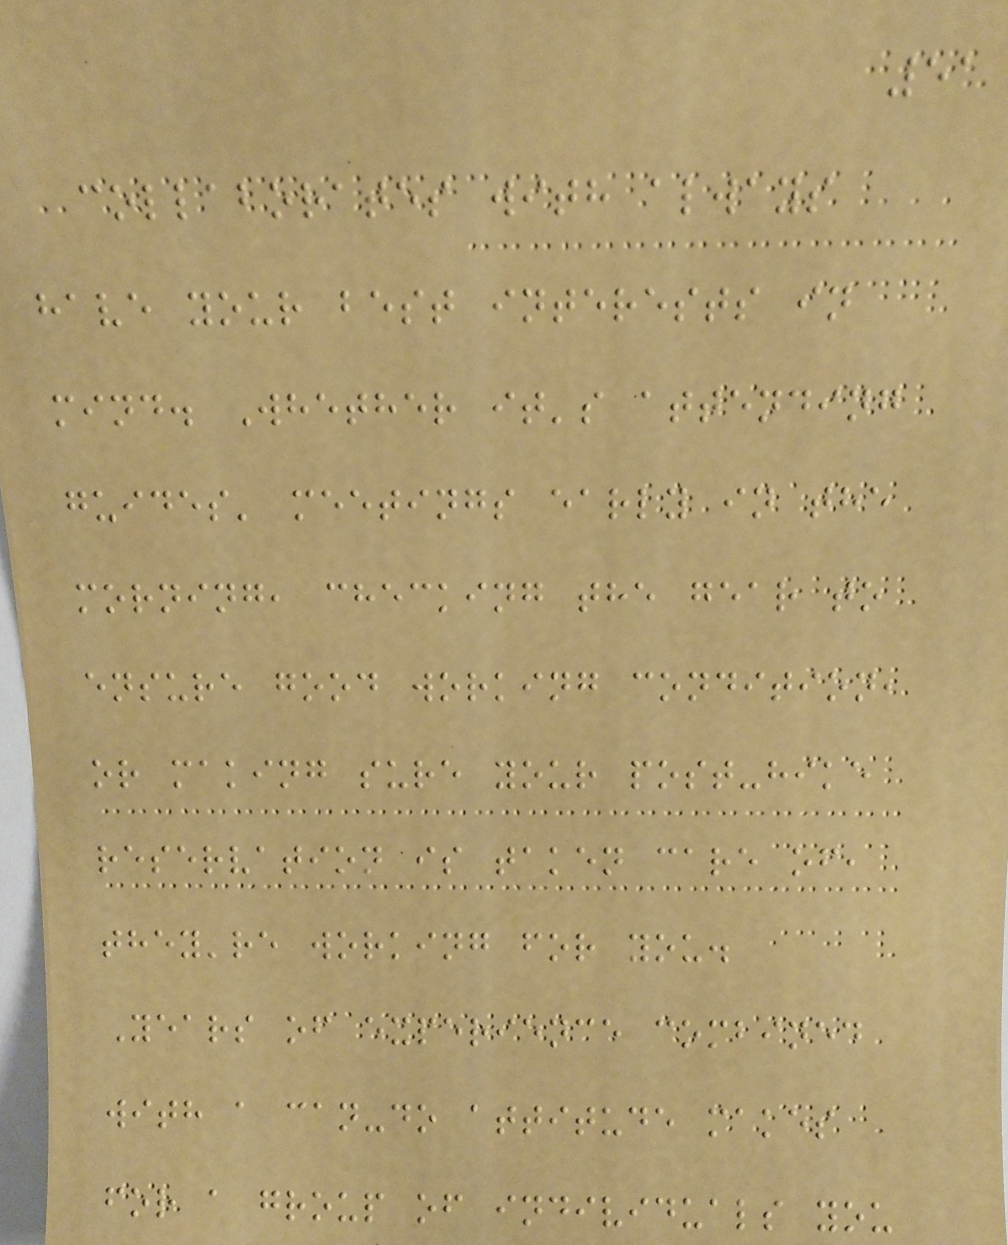51
collaborates with always
have your best interests in
mind. Whether it's attending
guides' meetings early in the
morning, checking the gear to
ensure good working condition,
or making sure your post-hike
reservation is taken care of,
they're working for you.
Years of experience combined
with a can-do attitude makes
for a group of individuals you
